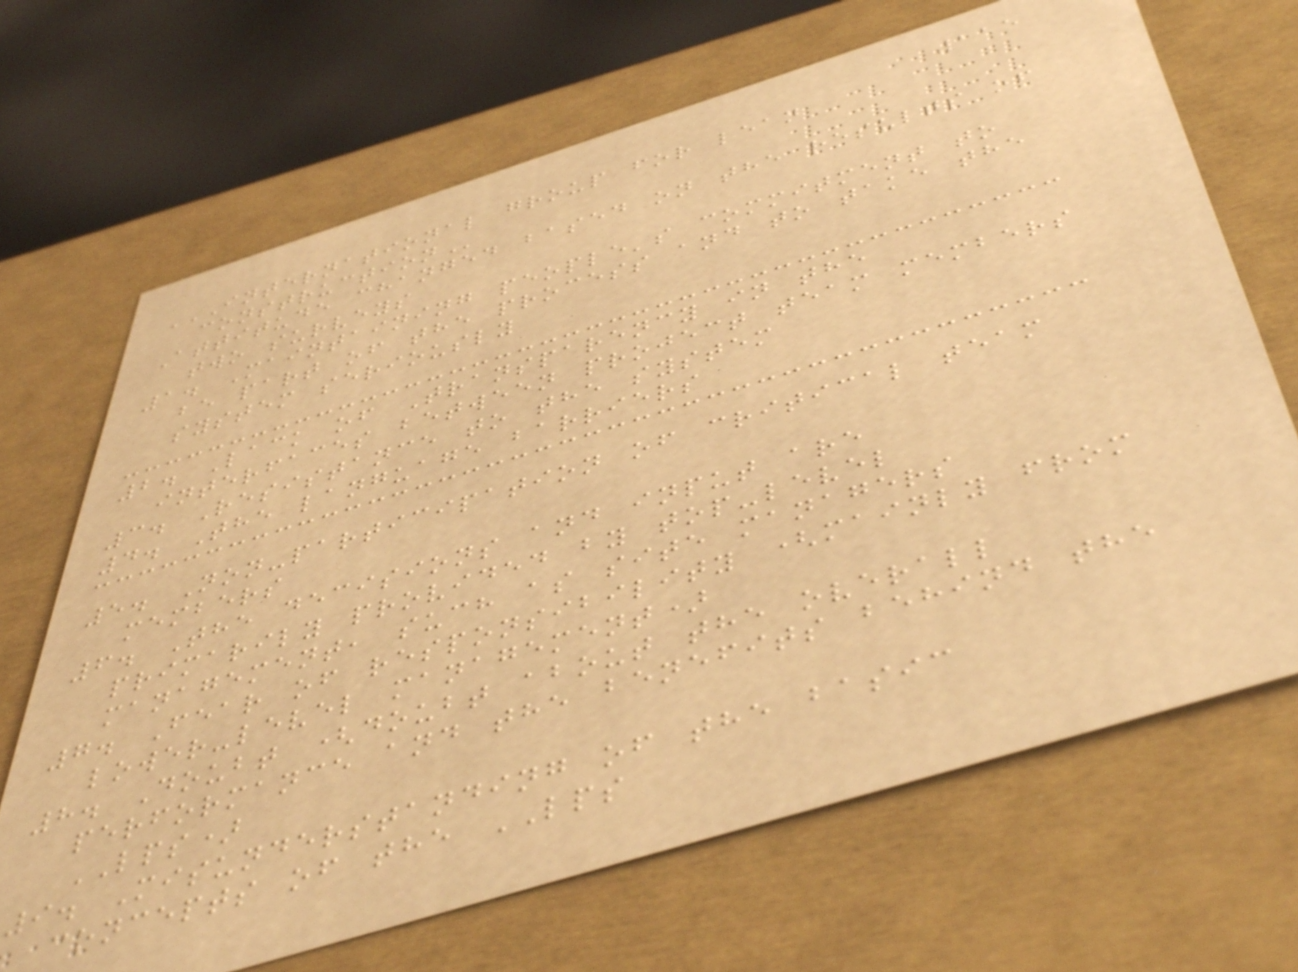115
INTERNATIONAL GROUP FOR LEAN
CONSTRUCTION
Attitude changed based on the results of
two surveys
1. Maintaining people's commitment to
be part of the process and to take the
system seriously
2. Lack of Transparency in the
interfaces between project team members
3. Resistance to the system
4. The language barriers
5. Non-participation of critical team
members
6. The decisions and input are
primarily provided by top-level
management, such as site managers
7. Fear of responsibility (mainly from
lower-level management)
8. Doubt (doubt about the overall
performance and the benefits behind the
LPS)
9. Misunderstanding of the basic
concepts of the LPS
